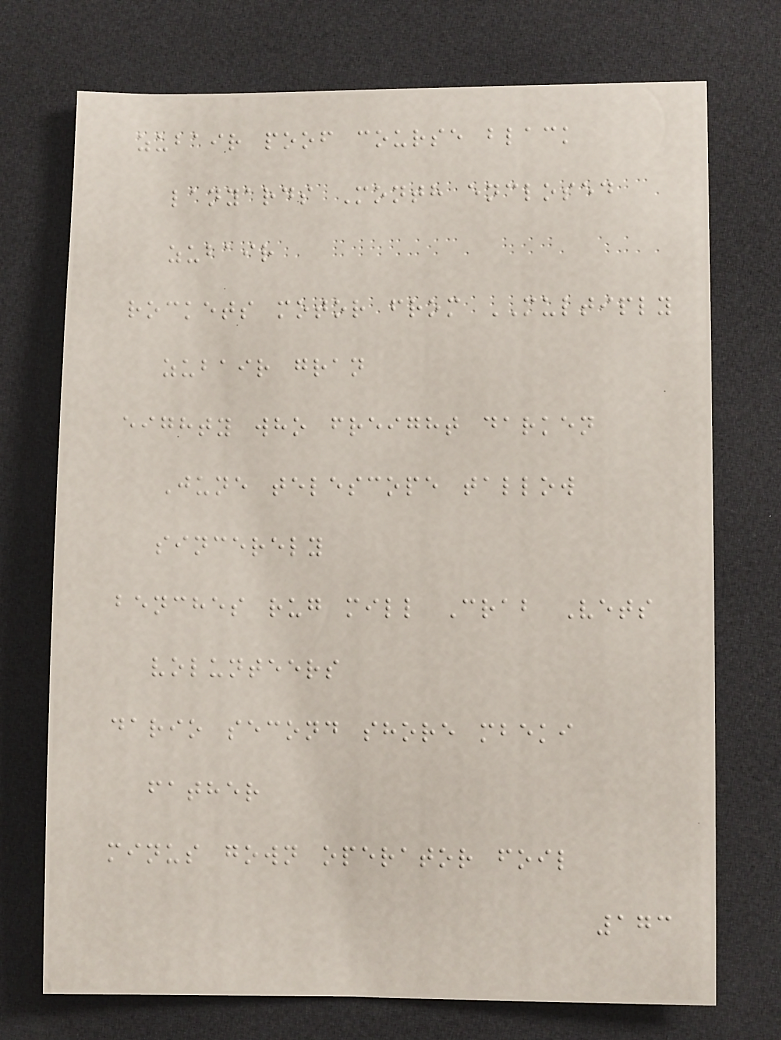zubair poof course black
lanyards Month enclosed
zubair
rockets motor from MULTIPLY
zubair gran
eighty who freight darken
June telescope tallow
sincerely
benches rug mill Crab Vets
volunteers
dario second shore mbeki
father
minus gown operator foil
173
